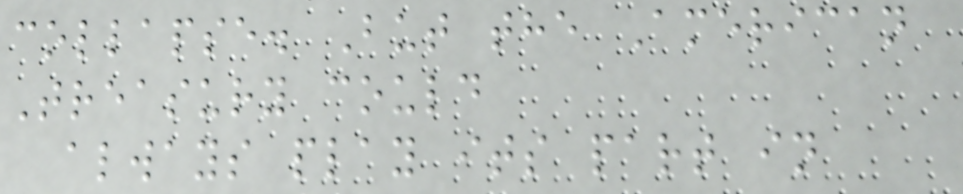collapse. But the American
Treasury could
always play its part in
